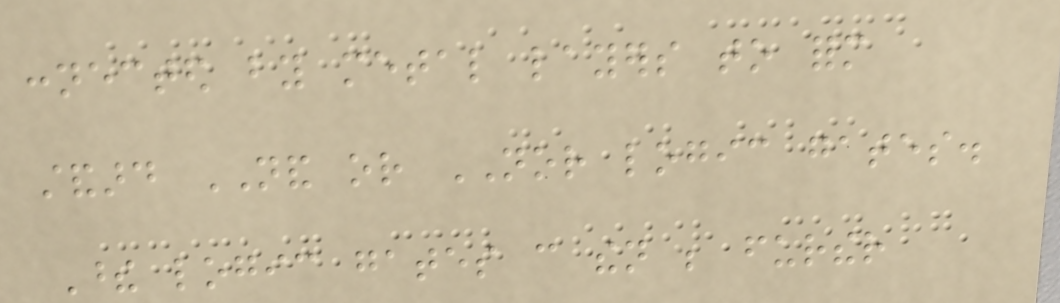connected by metal layers to form
standard NAND or NOR logic gates.
These logic gates can then be further
